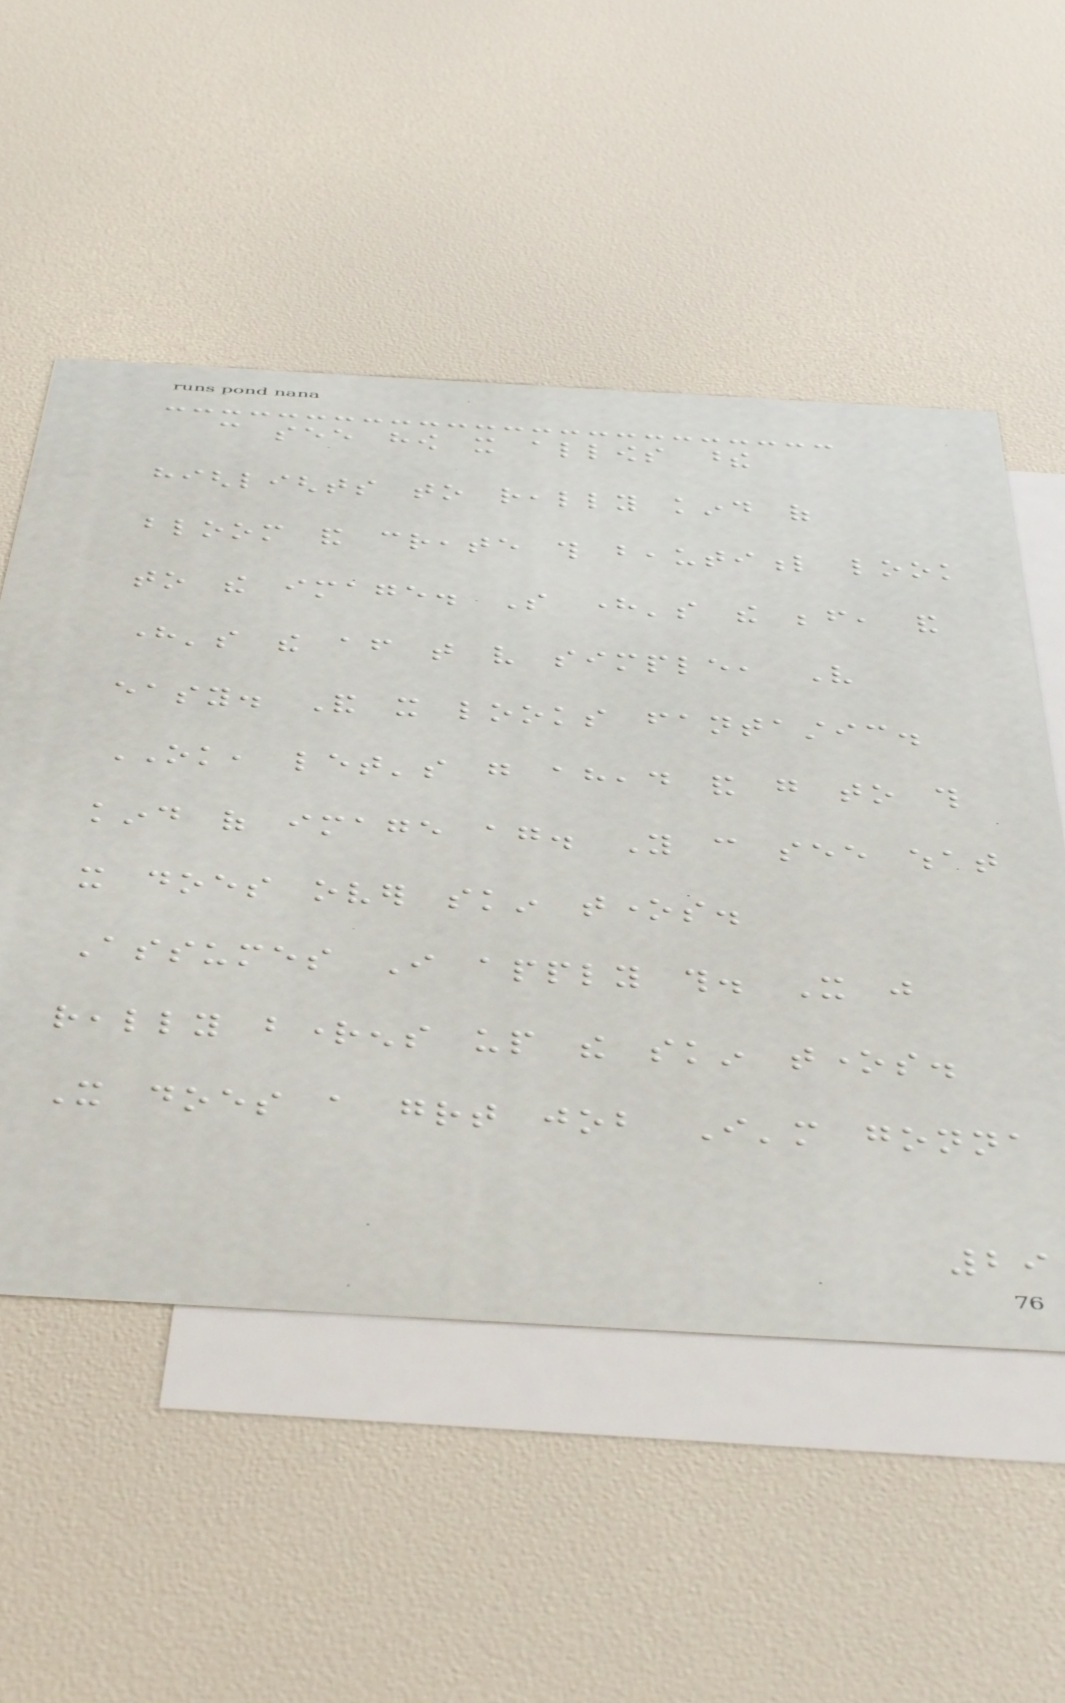can see how it allows these
highlights to really kind of
bloom and create this beautiful look
to the image. So here's the before, and
here's the after that very simple, Very
easy. And it looks fantastic.
OK, let's go ahead and go to this
kind of image again. You can see what
it does over skin tones.
Assumes I apply this. It just
really brightens up the skin tones.
It does a great job I'm gonna
29
